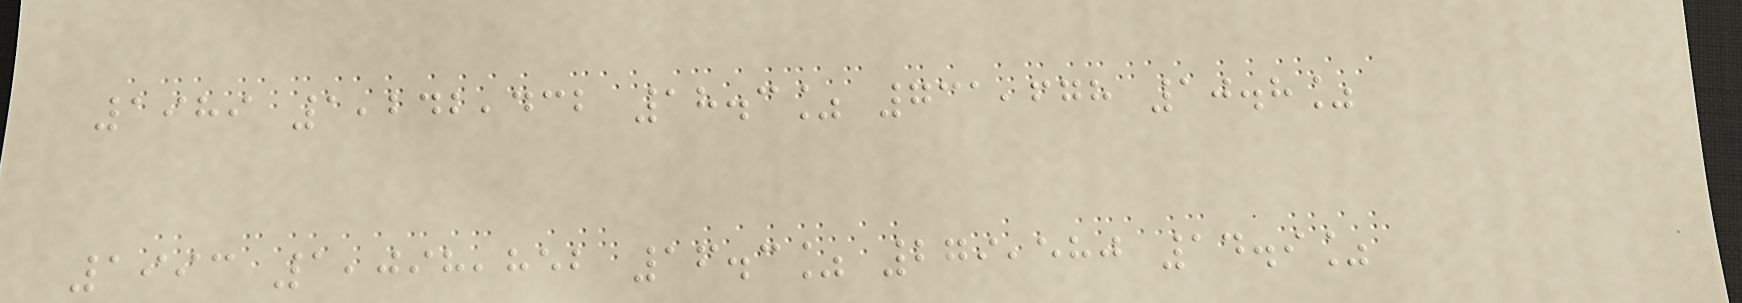1989 1,242,432 18.3% 731,678 10.8%
1993 1,098,852 16.3% 279,580 14.9%
